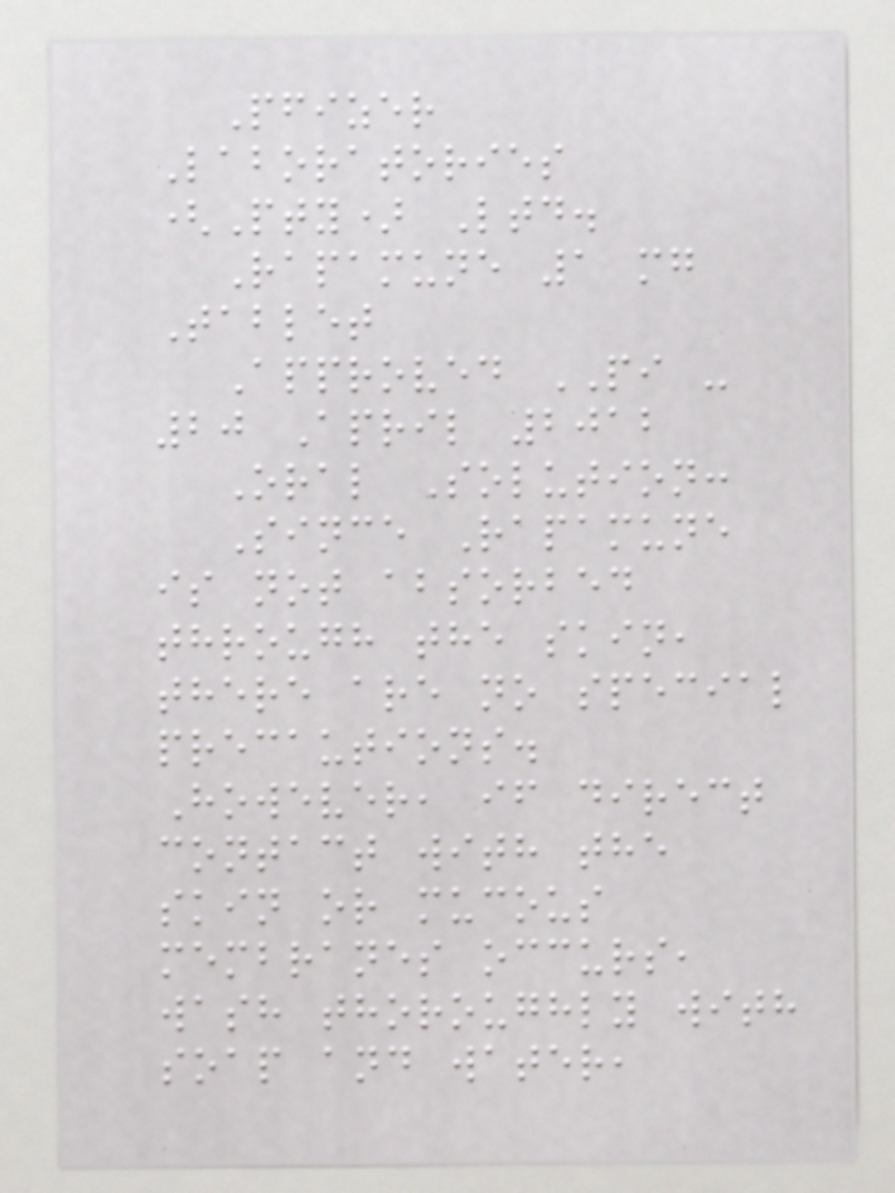Pfizer
Laboratories
(Pty) Ltd.
Rapamune 1 mg
Tablet
Approved PI -
20 April 2012
Oral Solution:
Since Rapamune
is not absorbed
through the skin,
there are no special
precautions.
However, if direct
contact with the
skin or mucous
membranes occurs,
wash thoroughly with
soap and water,
